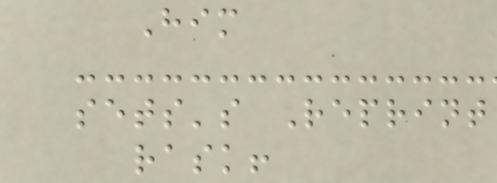Him
sets's Reprint
rask!
